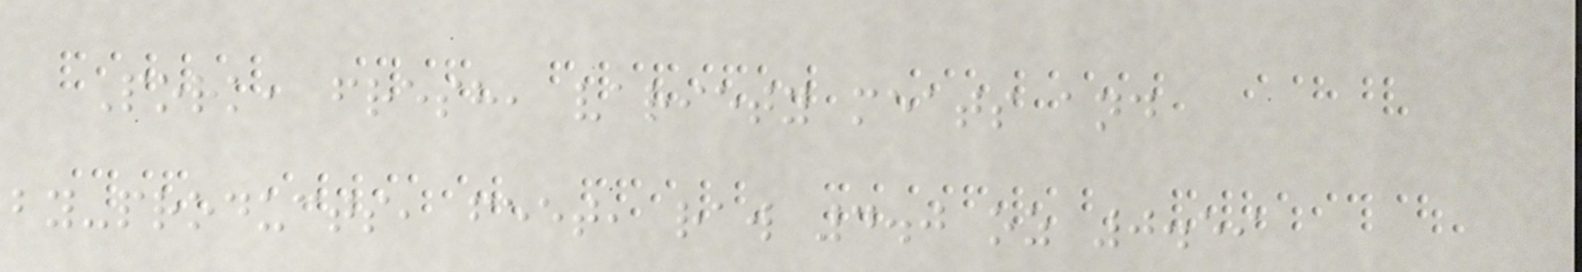Pork, fresh, variety meats and
by-products, feet, raw 4.0 oz 0.59
